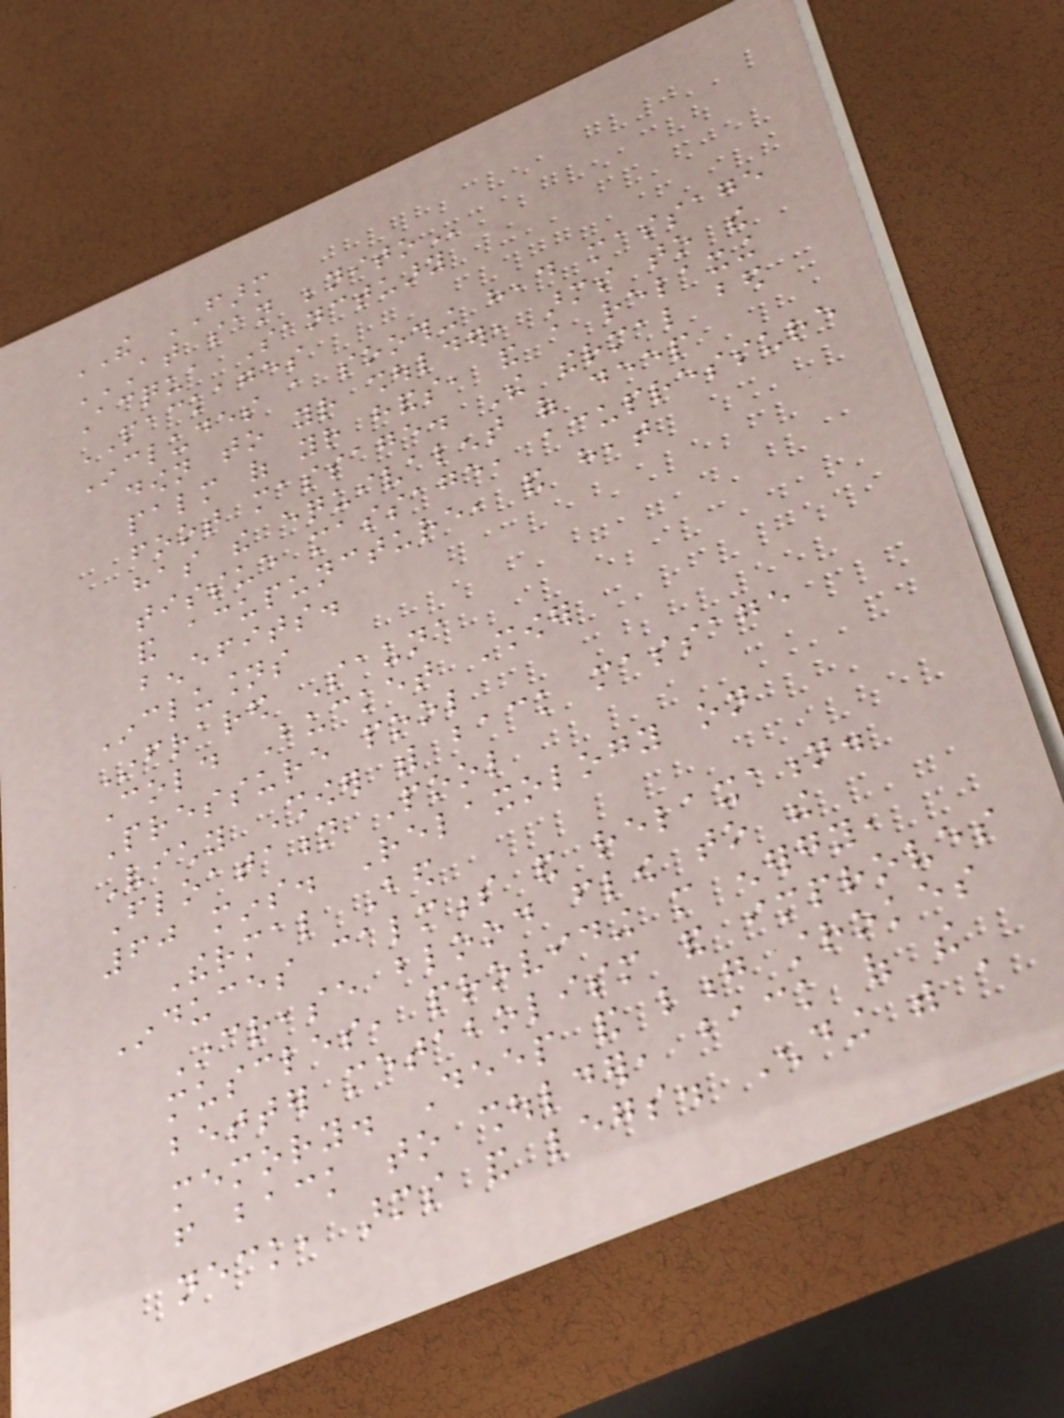THE FARM
AT SAN BENITO
Acqua Sanctuary
PACKAGES
Includes a soothing head massage
down to your shoulder, arms to the
palm of your hands, and a relaxing
foot massage. The thermal bed
has the equivalent of deep
tissue massage, acupressure
and acupuncture, and heat
benefits.
Inclusions
Infrared Sauna
Cold Bucket Shower
Pressure pool
Vichy Shower with back massage
Floatation Pool
60 mins. Relaxology on
Thermal Bed
Induces calmness and relaxation.
Increase blood flow to the
muscles, providing more energy,
better metabolism and improves
memory. Deep and long strokes
from back to shoulder, back of the
neck, arms and legs. Ending with a
